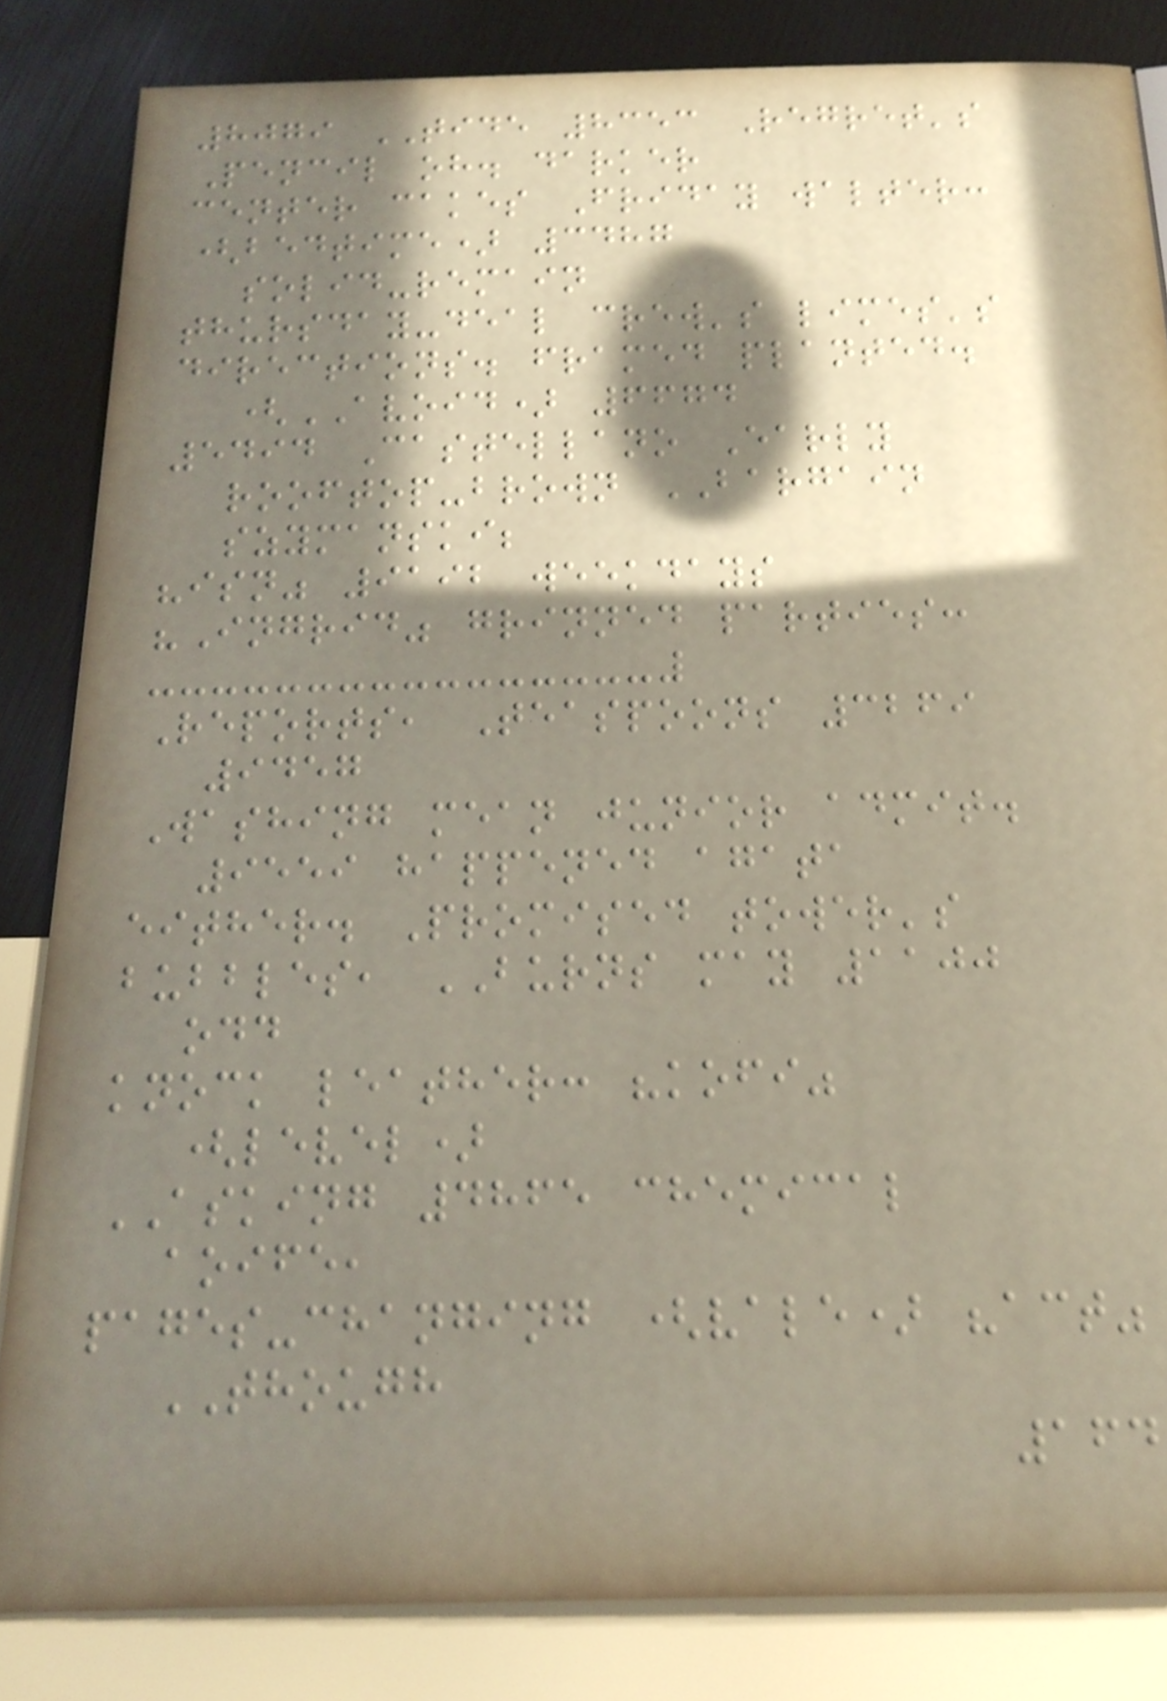8079 TIDE 8353 Regret's
Pencil oh. darker
center cakes Friday walter:
(bedtime) 3487
solid-remain
thursday-deal crew's limes's
directions. framed planted.
(AVOID) 6674
5494 Castellano Early
rooftop-brown BARGAIN
szymanski;
"isn" 9192 weekdays
"Ingrid" grinned parties:
Reports, Teaspoons 3269
9457
Washing mean junior admit.
9559 happened agata
either. Promised tower's
bubbles, BURNS may 1100
odd
knock leather: "kofi"
(level)
ASKING 4865 chemical
aoife,
pages-changing (vale) "act"
THOUGH
164
